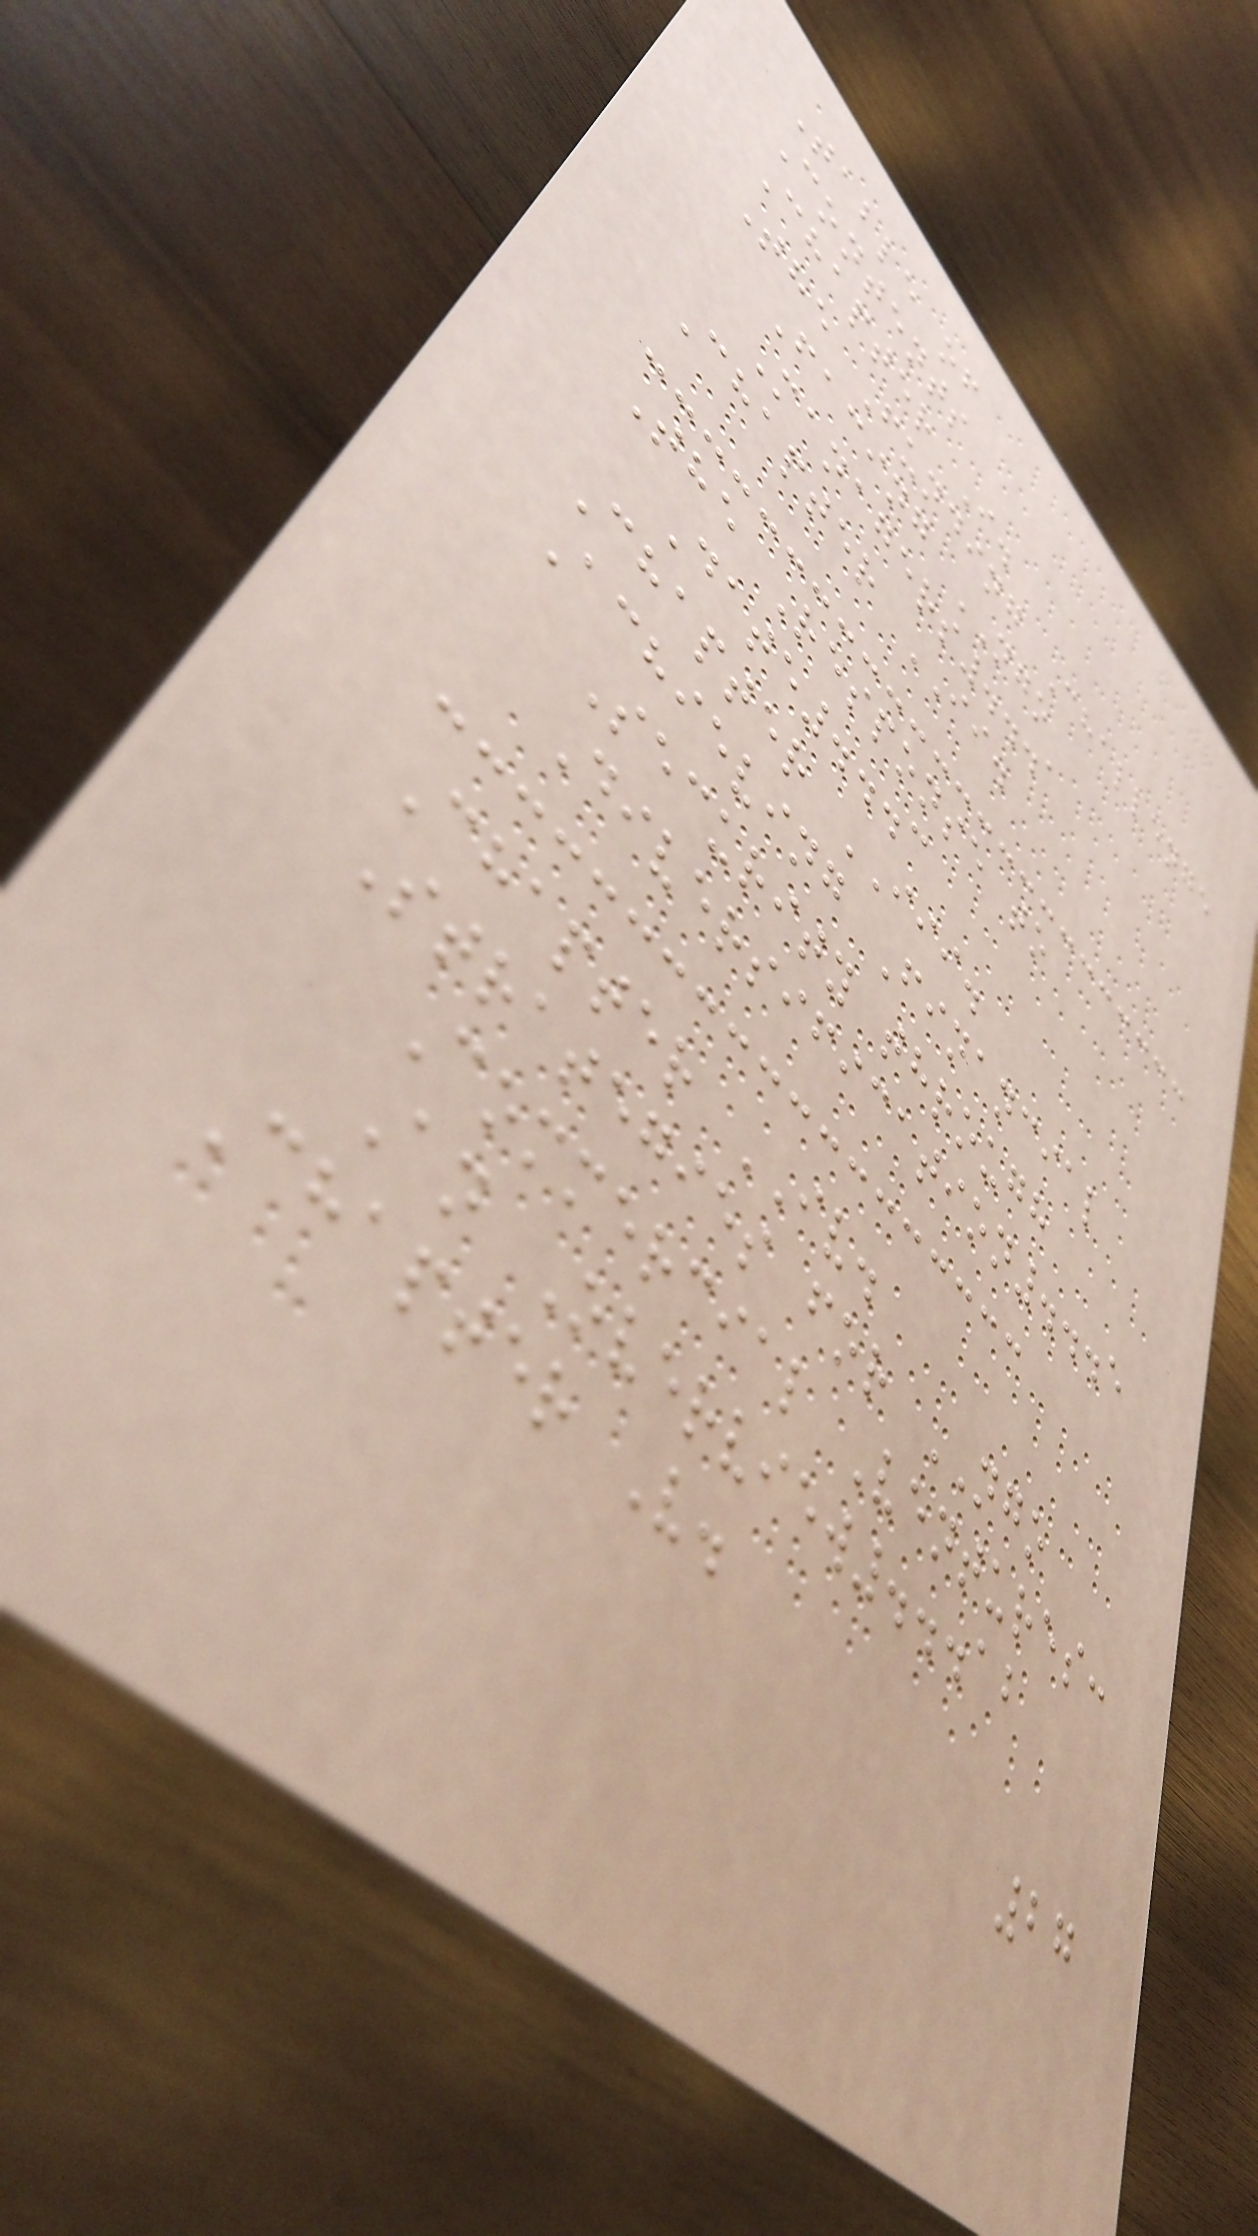Table of
Contents
Chapter I.
The Funding Challenge
Facing NGO
Managers...1
Chapter II.
The Response to
Date...3
Chapter III.
Achieving Financial
Security through
Diversification...5
Chapter IV.
Strategies for NGO
Commercial Ventures:
An Overview...12
Chapter V.
27
